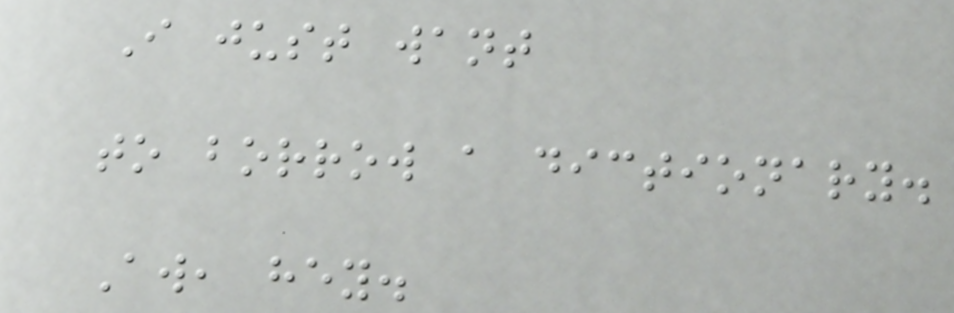I just want
to borrow a dictionary.
Aw, hey.
